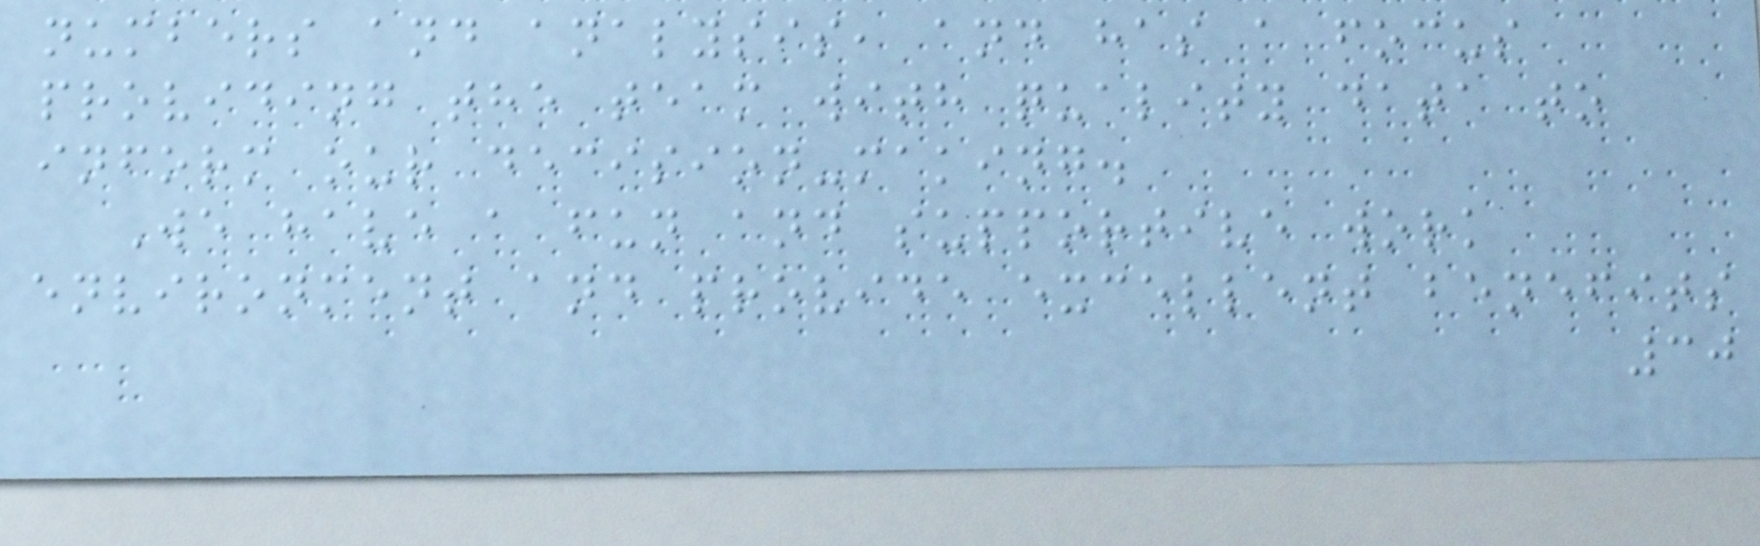numbers and analysis, and has a focus
providing the team with quality data to
inform our decision-making.
We have a fun and supportive work
environment and provide excellent benefits
30
